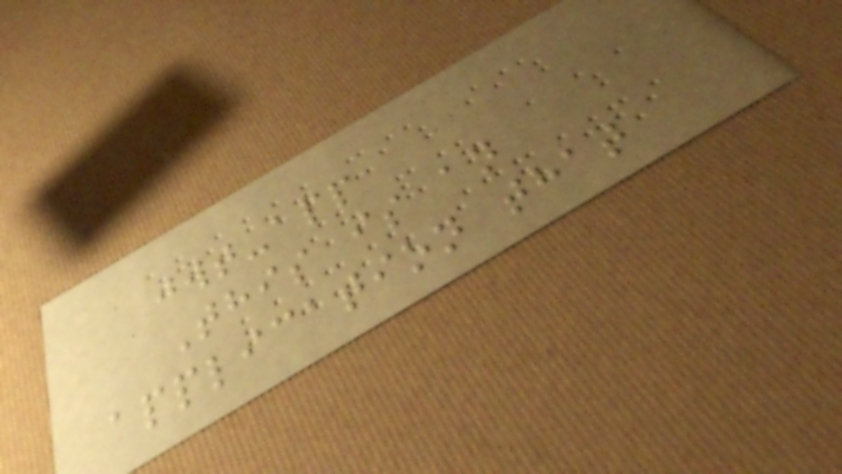jwt-app
This is an
application that
